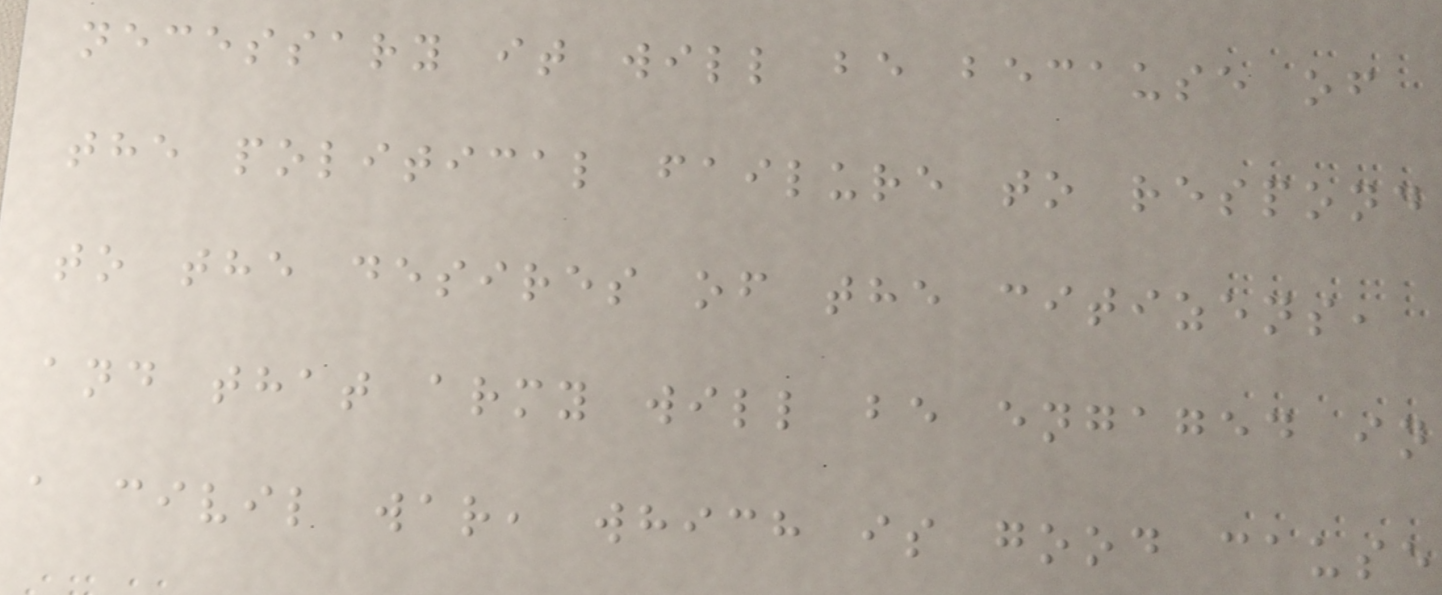necessary it will be because of
the political failure to respond
to the desires of the citizens,
and that army will be engaged in
a civil war, which is good cause
